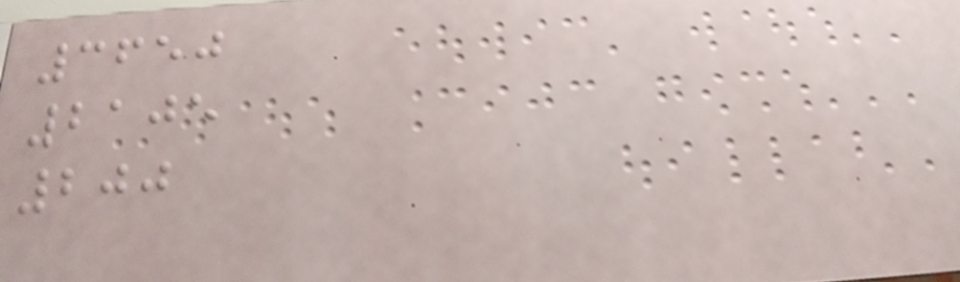3650
2105
200
